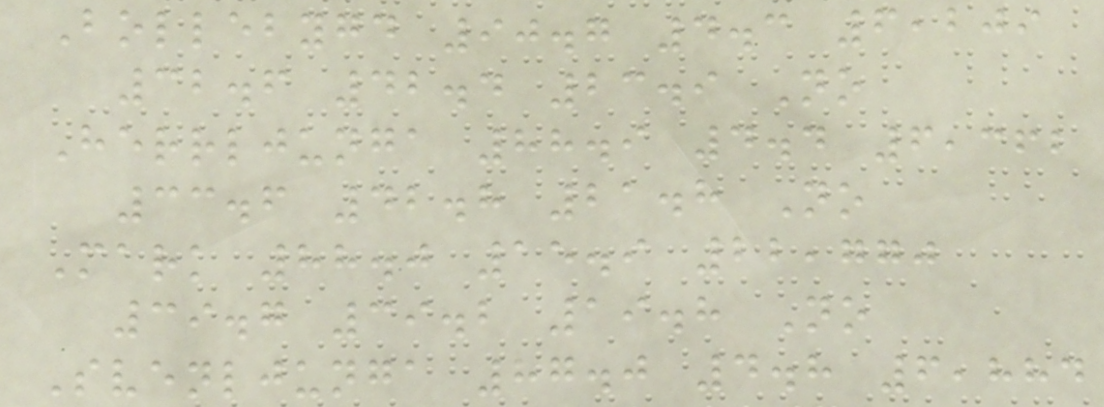Bollebygd 90.7 4.3 6,209
32.6 42.4 23.9 No
Herrljunga 88.9 4.4 6,362
33.6 42.8 21.8 No
Mark 88.0 15.9 22,770
39.7 39.2 19.8 No
Svenljunga 87.0 4.8 6,884
